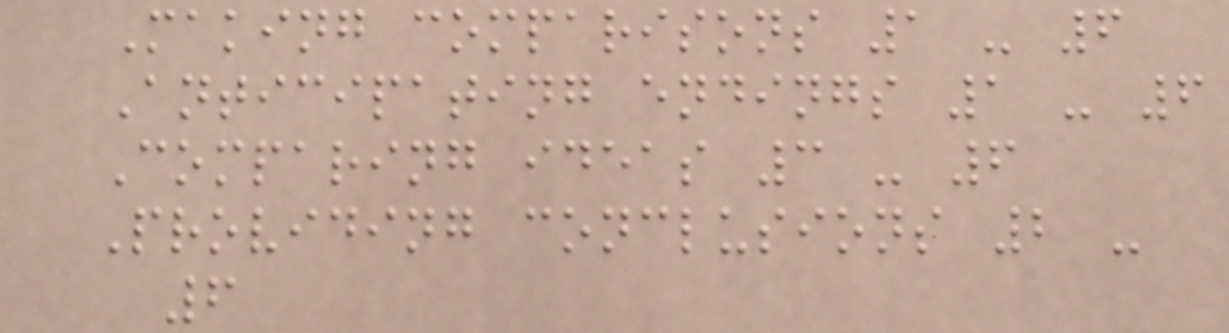Making comparisons 1 - 6
Anticipating endings 1 - 6
Comparing ideas 3 - 6
Providing conclusions 2 -
6
